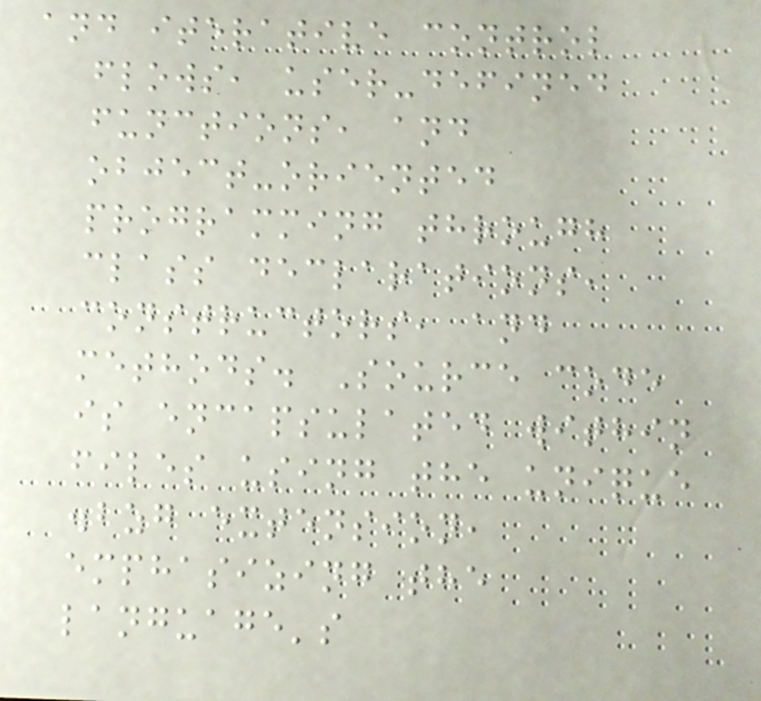and iterative control
flows, user-defined
functions, and
object-oriented
programming through
class declarations,
constructors, and
methods. Source code
is encapsulated within
files using the unique
.bzg extension,
emphasizing the
language's
